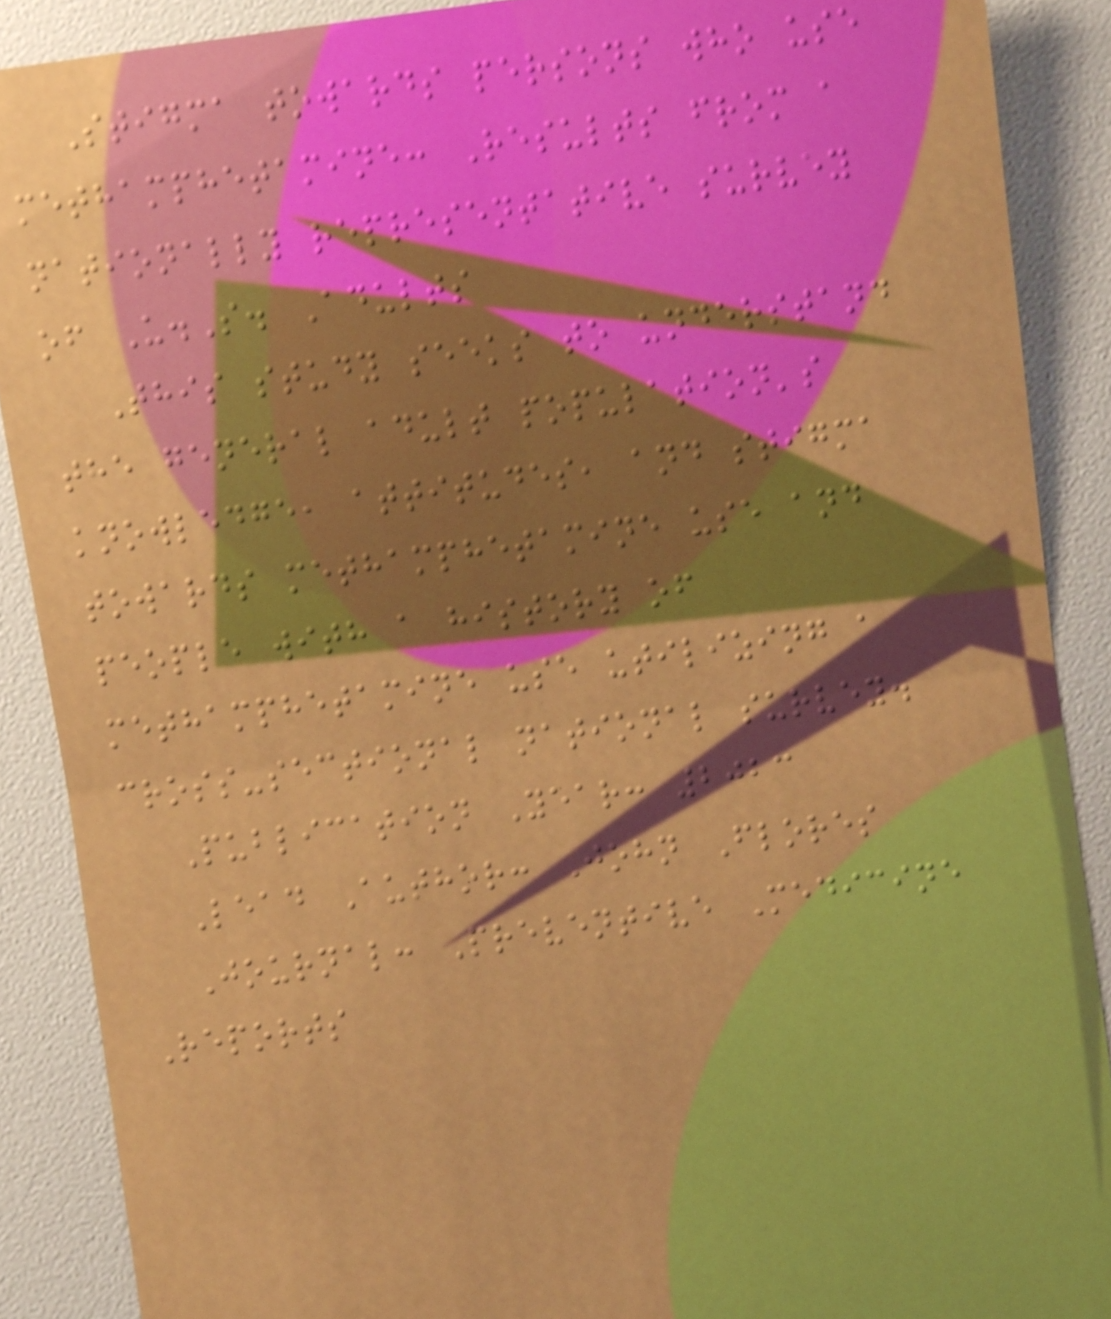Stigma towards persons who use
methamphetamine: Results from a
nationally representative survey
of U.S. Adults
This study seeks to understand
the general adult population's
knowledge, attitudes, and stigma
towards methamphetamine use and
people with a history of
methamphetamine use utilizing a
cross-sectional national survey.
Publication Year: 2023
Lead Author: John Flores
Journal: Preventive Medicine
Reports
